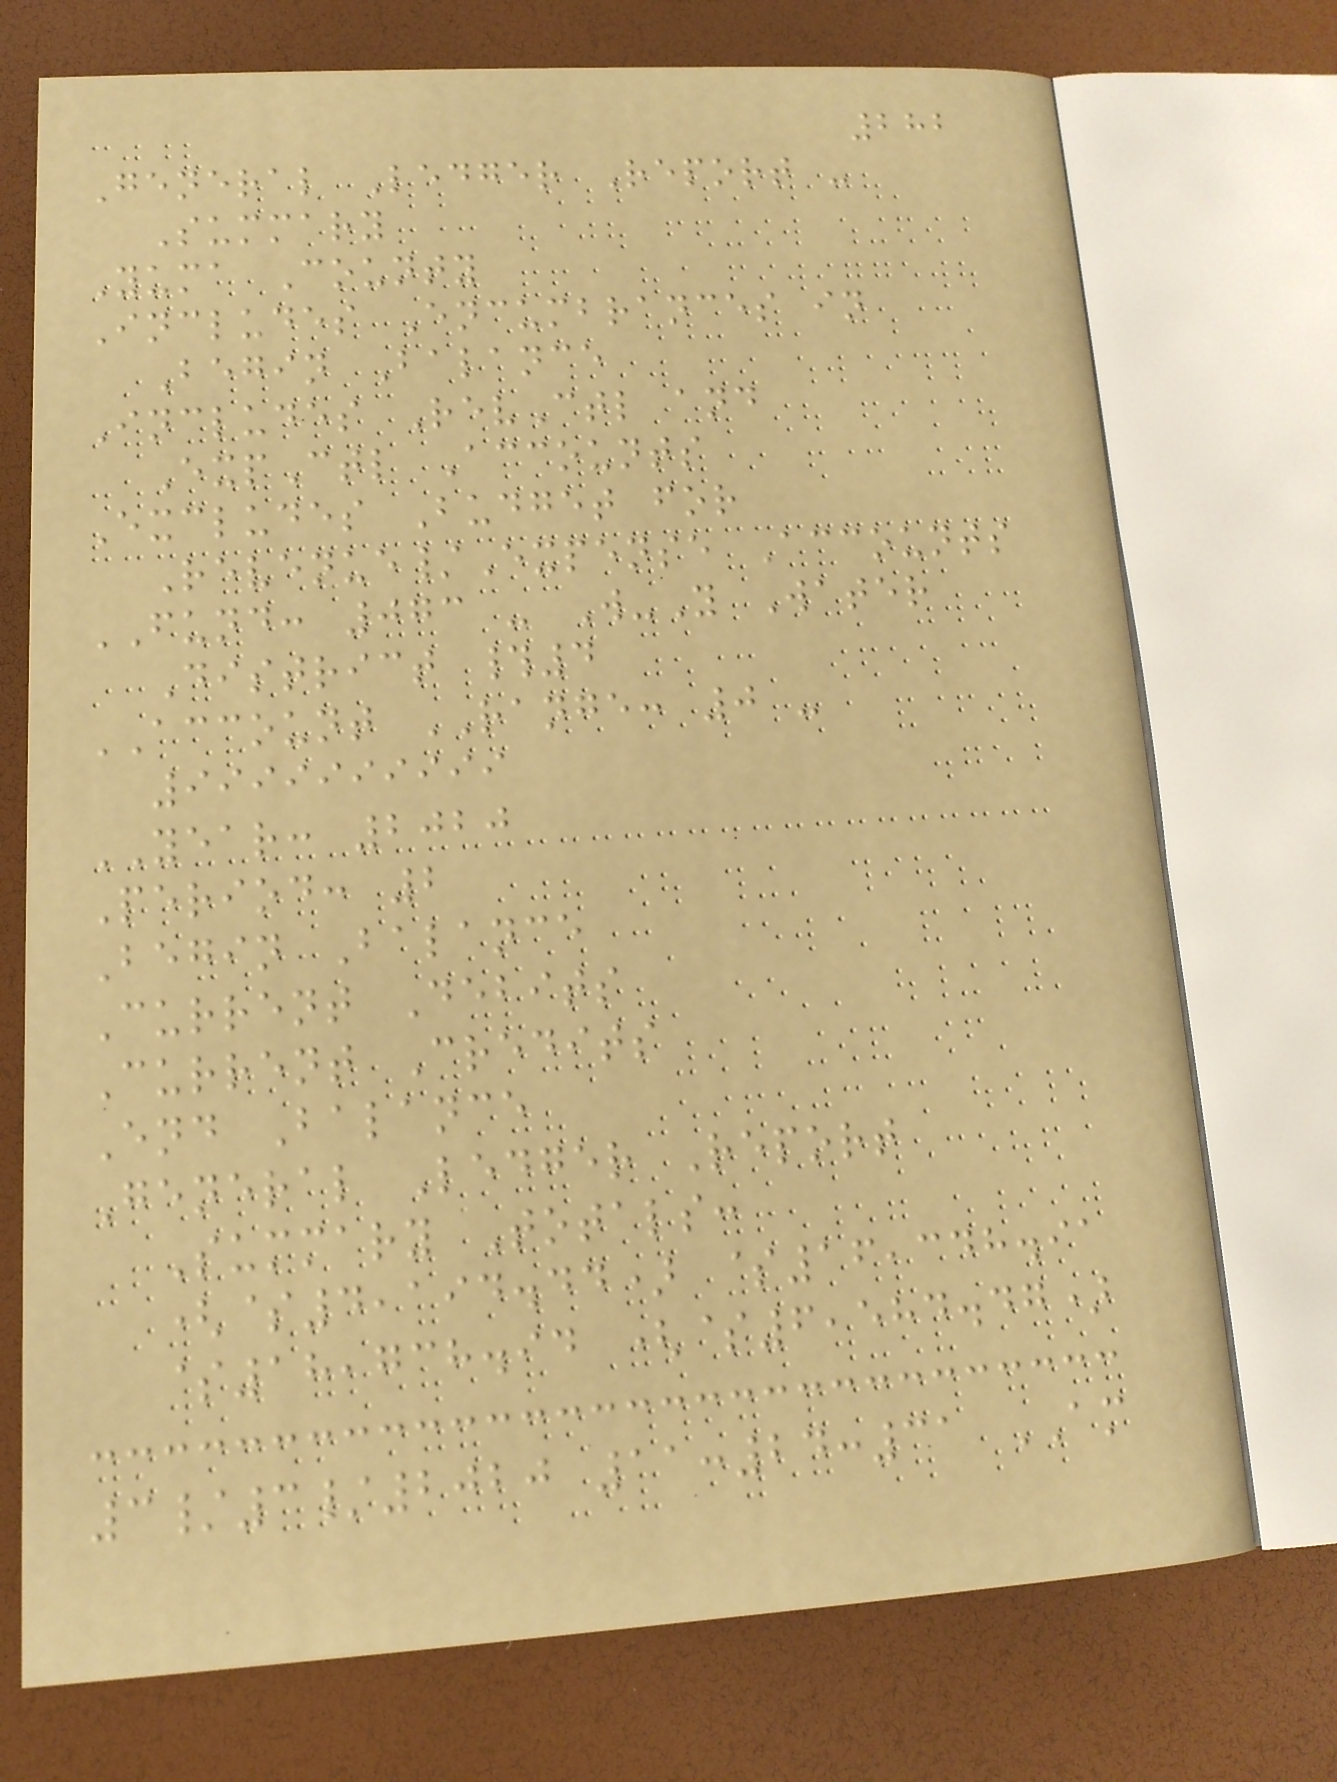282
General Ledger Report -
Summary
Yuma County
Includes Encumbrances in
Begin Balance
Includes RevCtl and
ExpCtl Accounts
Excludes Budget for
Revenue/Expense Accounts
FUND: 073 - W-Y Water
District #4
ACCOUNT RANGE: 0 -
9999999999
YEAR: 2020
Period: 2
Begin Balance
Current Debits
Current Credits
End Balance
General Ledger Report
Summary Totals:
($4,194.44) $16,348.91
$18,738.94 ($6,584.47)
3/3/2020 11:24:31 AM
